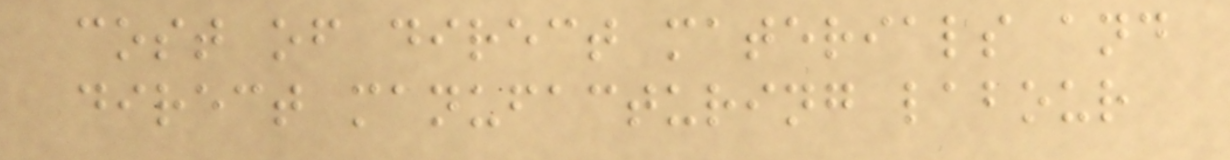cost of direct materials and
direct manufacturing labour
